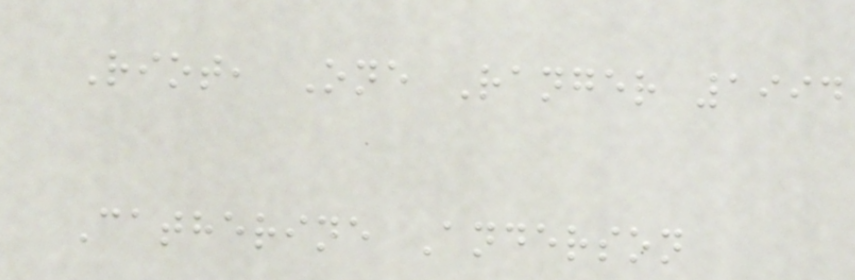Riot, One Ranger 1994
Catherine Anderson
